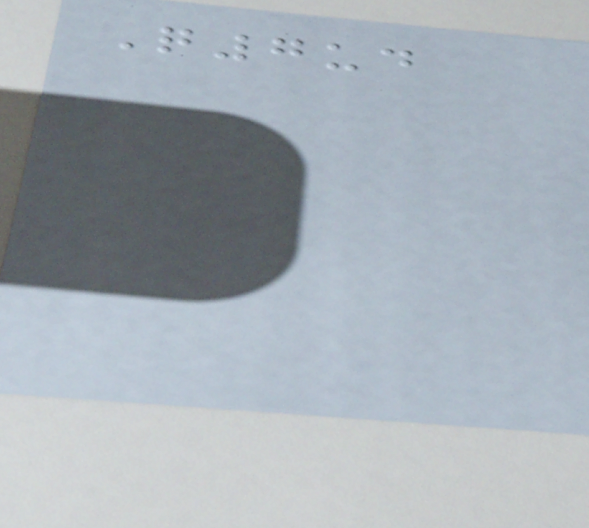Q7ud
